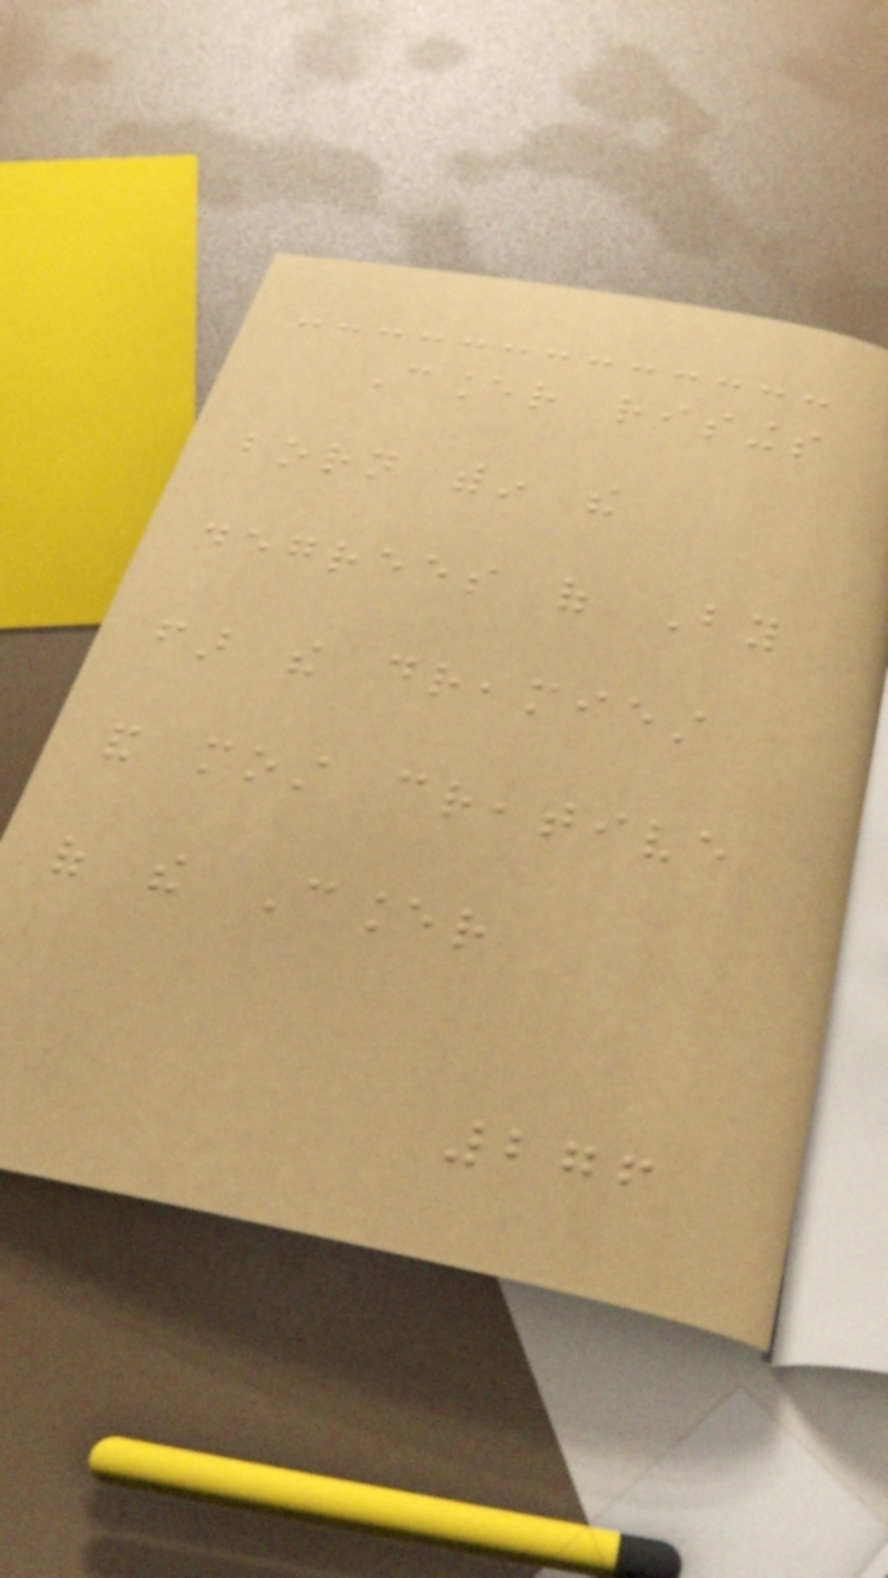Cancer risings
born within the
degrees of By
far the dreamiest
and most creative
of the Cancer
276
